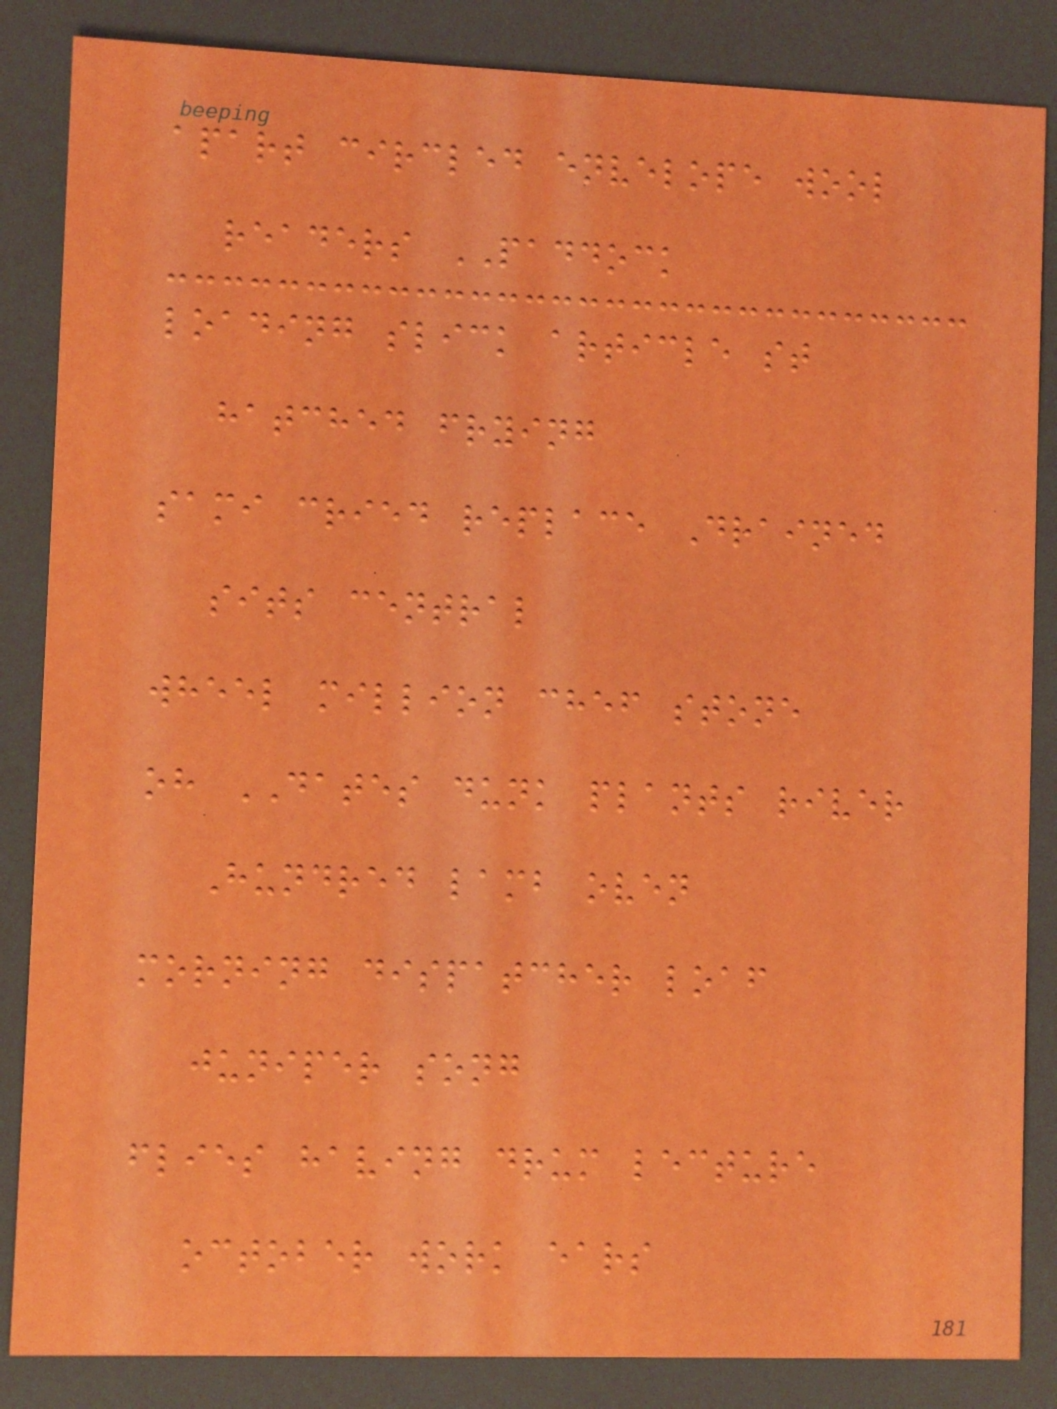apart circled envelope wool
readers PADDOCK
loading slick article st
hatched frying
sami cried replace Drained
sits central
wheel million chef stone
oh DATES dunk plants river
Hundred lamb oven
morning dispatcher loaf
juniper song
flies having drum lecture
october work ears
